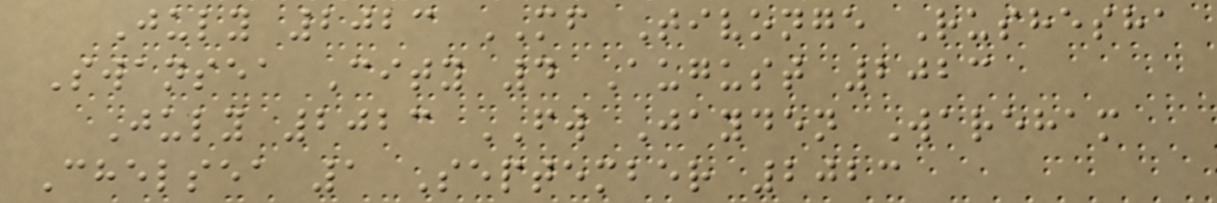July 2023 MF Tivonge Rushesha
Swansea City 4 August 2023
July 2023 FW Jayden Wareham
Chelsea 1 September 2023
